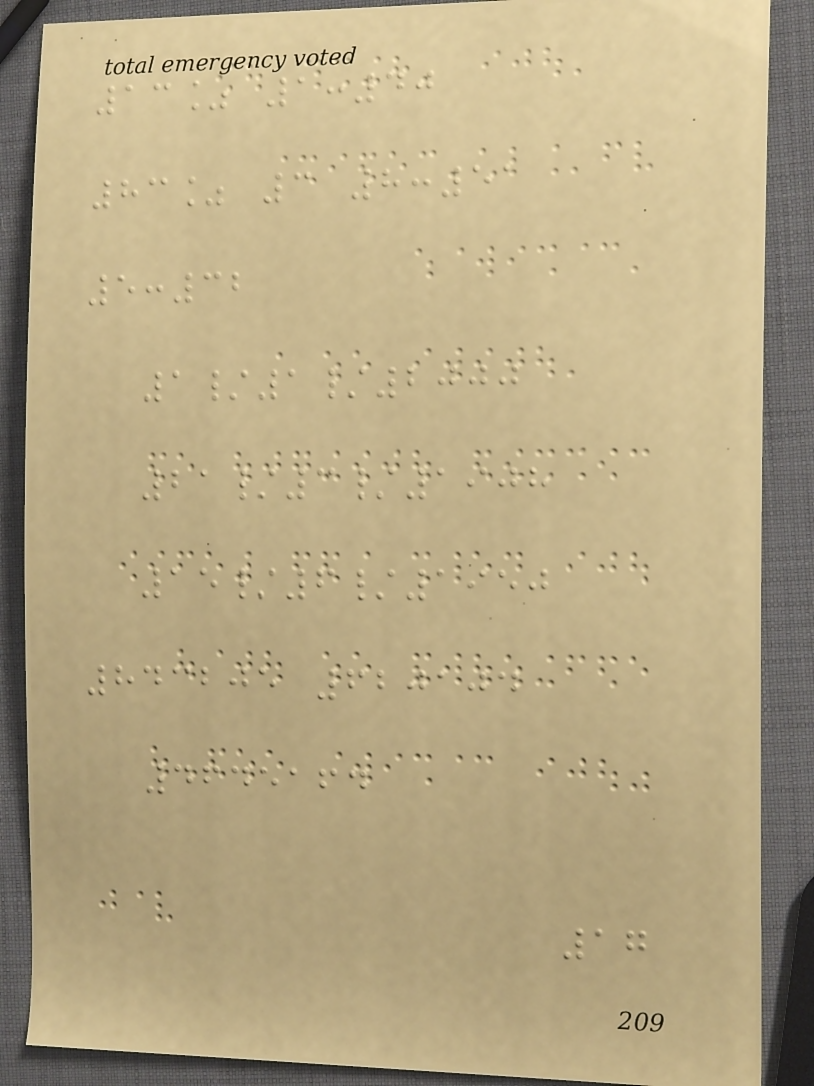13% 1:40
83% 3 8:51
5:32
1/1/2000
21/3/1908
15/6/1950
843205 620104
4645164
17
